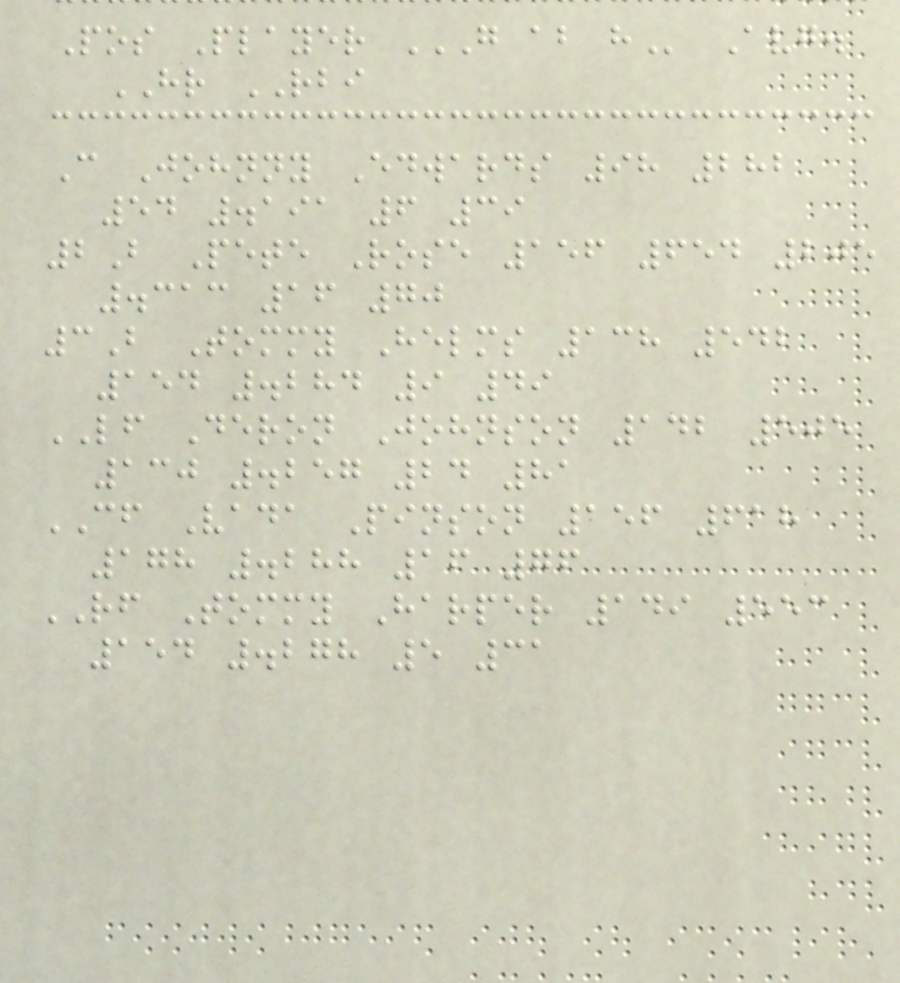Pos Player G AB H Avg.
HR RBI
C Johnny Edwards 98 282
54 .191 6 39
2B Pete Rose 156 654 205
.313 16 70
3B Tommy Helms 138 542
154 .284 9 49
LF Deron Johnson 142 505
130 .257 24 81
CF Vada Pinson 156 618
178 .288 16 76
RF Tommy Harper 149 553
154 .278 5 31
